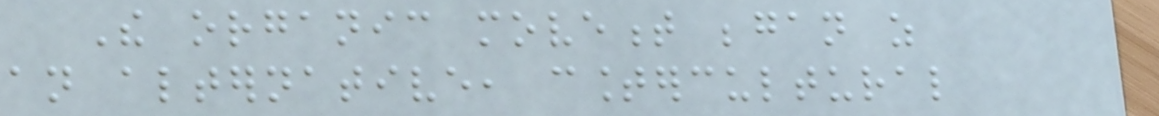The organic movement began as
an alternative, countercultural
